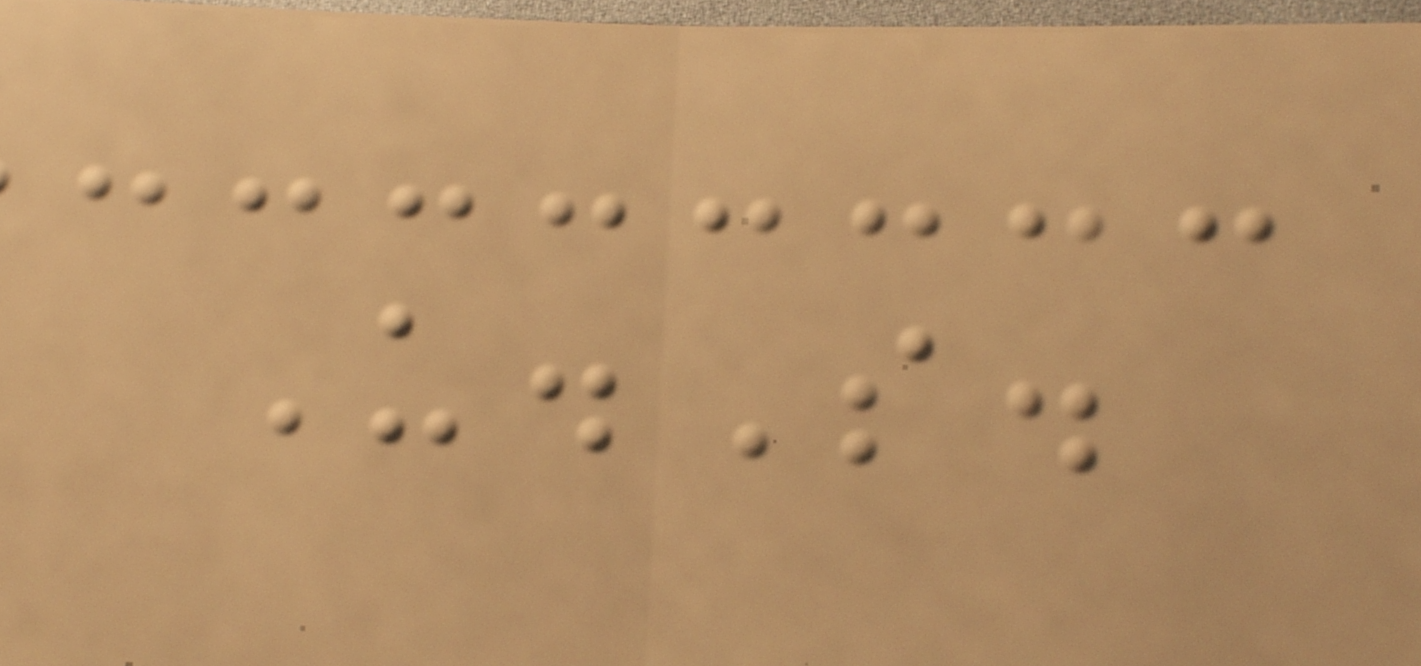U.S.
